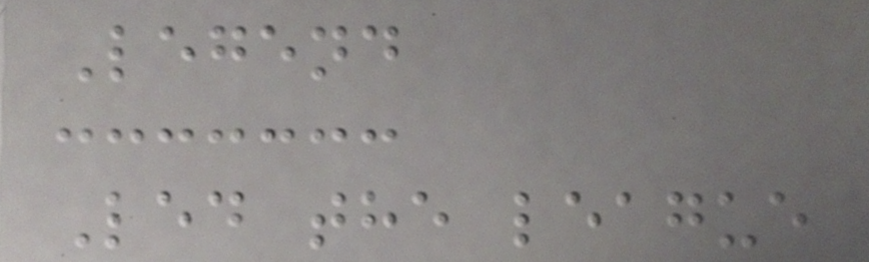Legend
Led the league
